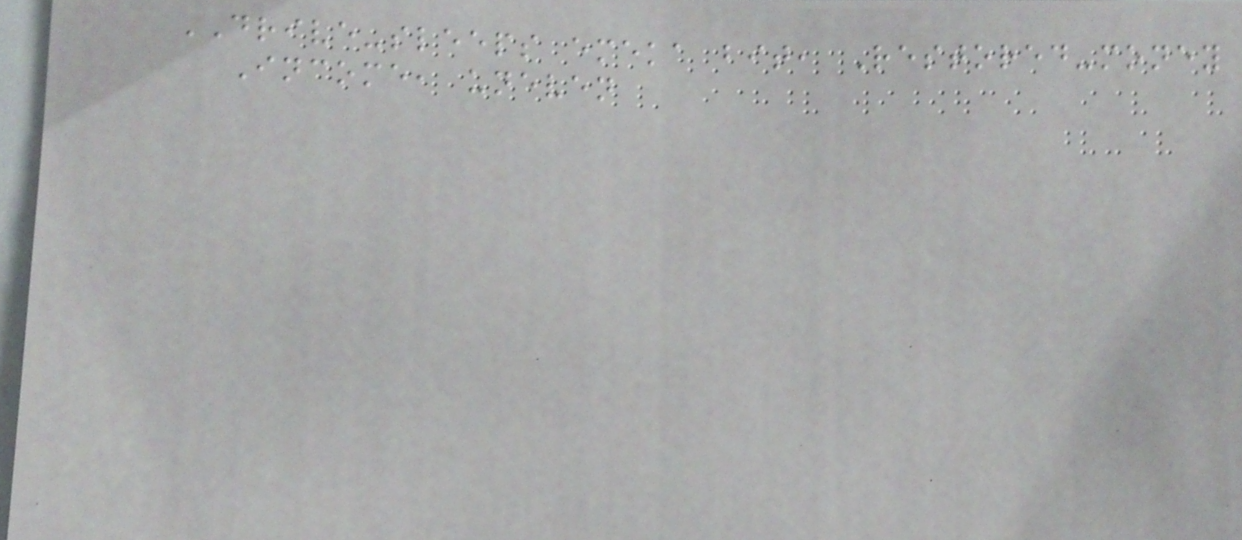DRIVE-sleeps emeka bit, Restored-money
Income, uneven
